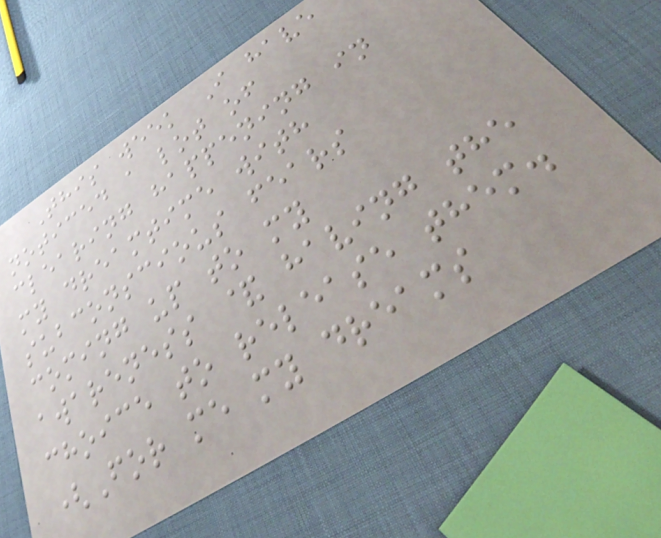This week I have
noticed a lot of
clearing happening in
my dreamtime with
subconscious fears
coming up to my
awareness & having the
choice to release them.
(For me my dreams
